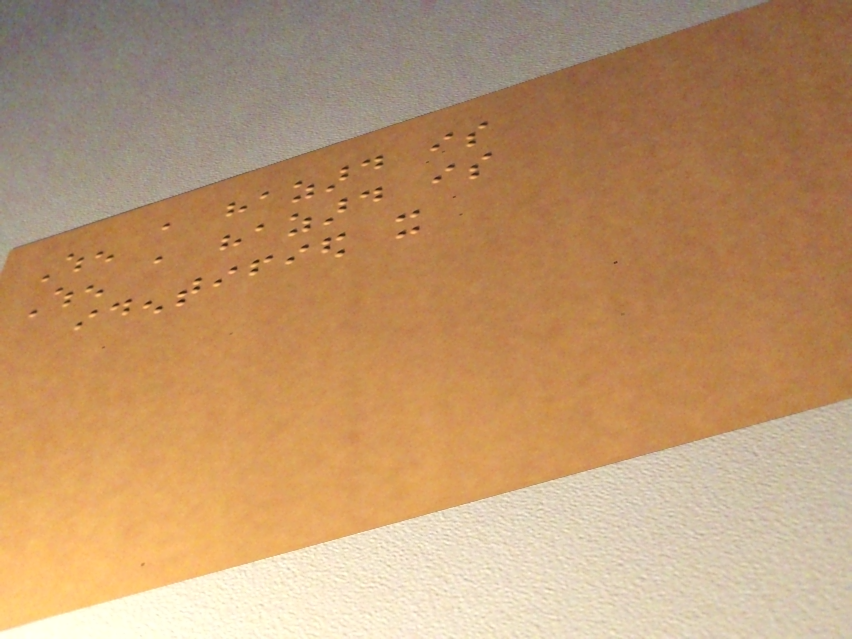When a hazard is
When a hazard is
identified it
